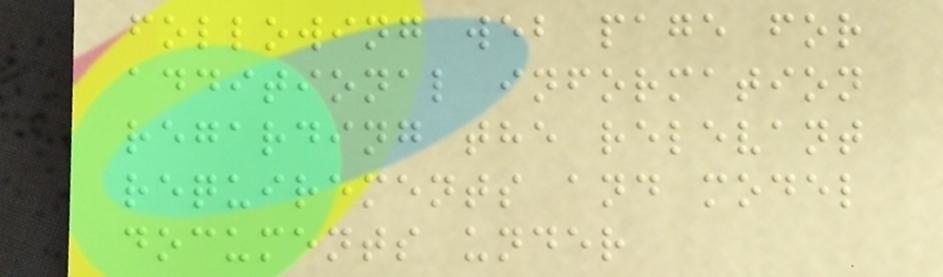following web page for
additional information
regarding the relevant
requirements and model
documents under
